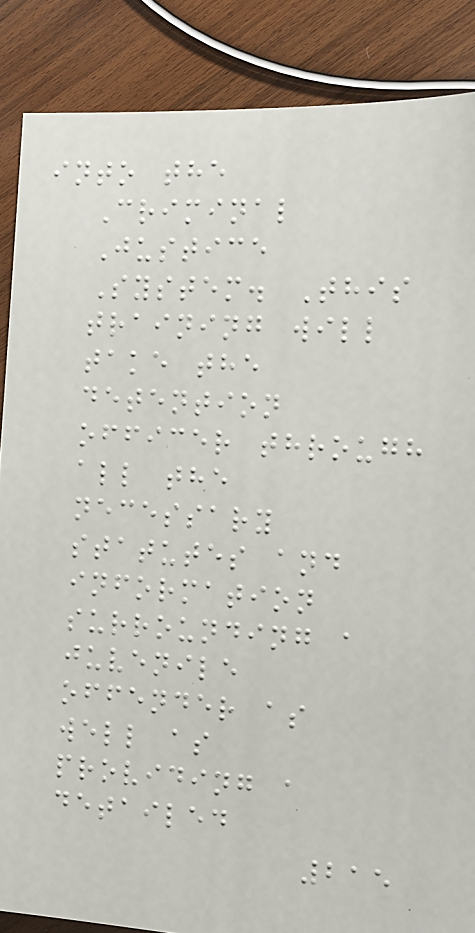into the
Criminal
Justice
System. This
training will
take the
detention
officer through
all the
necessary
statutes and
information
surrounding a
juvenile
offender as
well as
providing a
detailed
215
